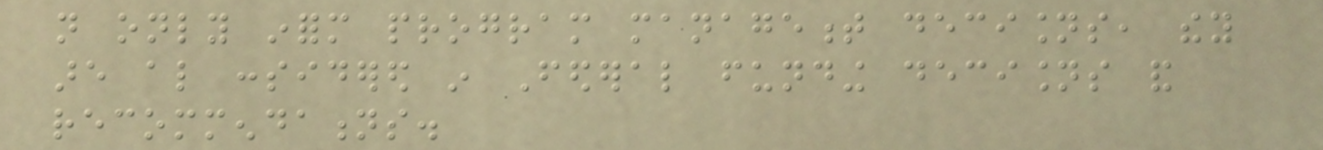not only inform program management decisions, they
are also considered in Federal funding decisions and
recommendations.
